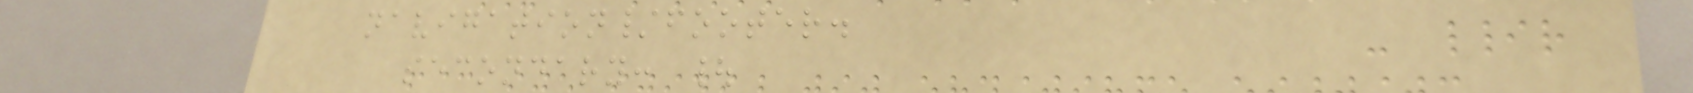navigation/footer.
secondary: |
